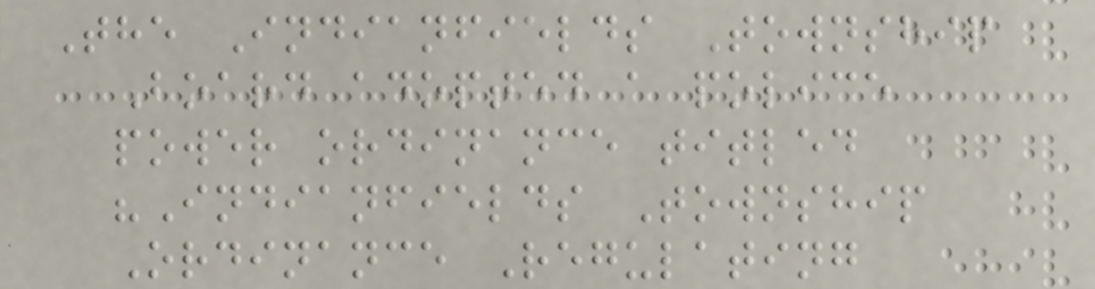The Indianfields Township
Board adopted a police
power ordinance titled
"Indianfields Township
Ordinance Regulating
